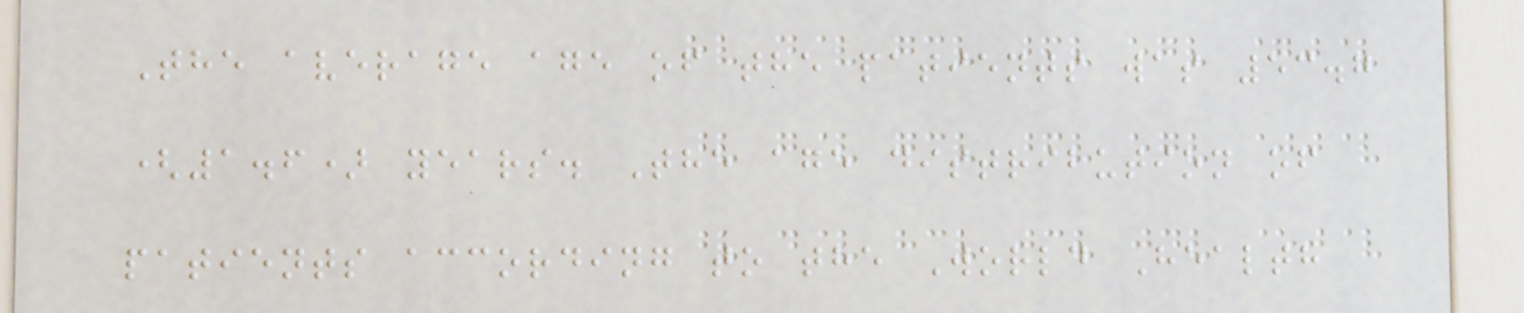The average age of the patients was 53.7
(1.6) years. The age distribution of
patients according to the World Health
